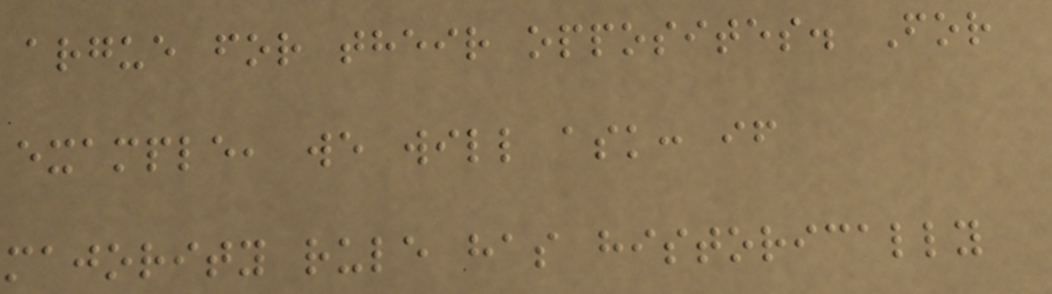argue for their opposites. For
example, we will ask: if
majority rule has historically
